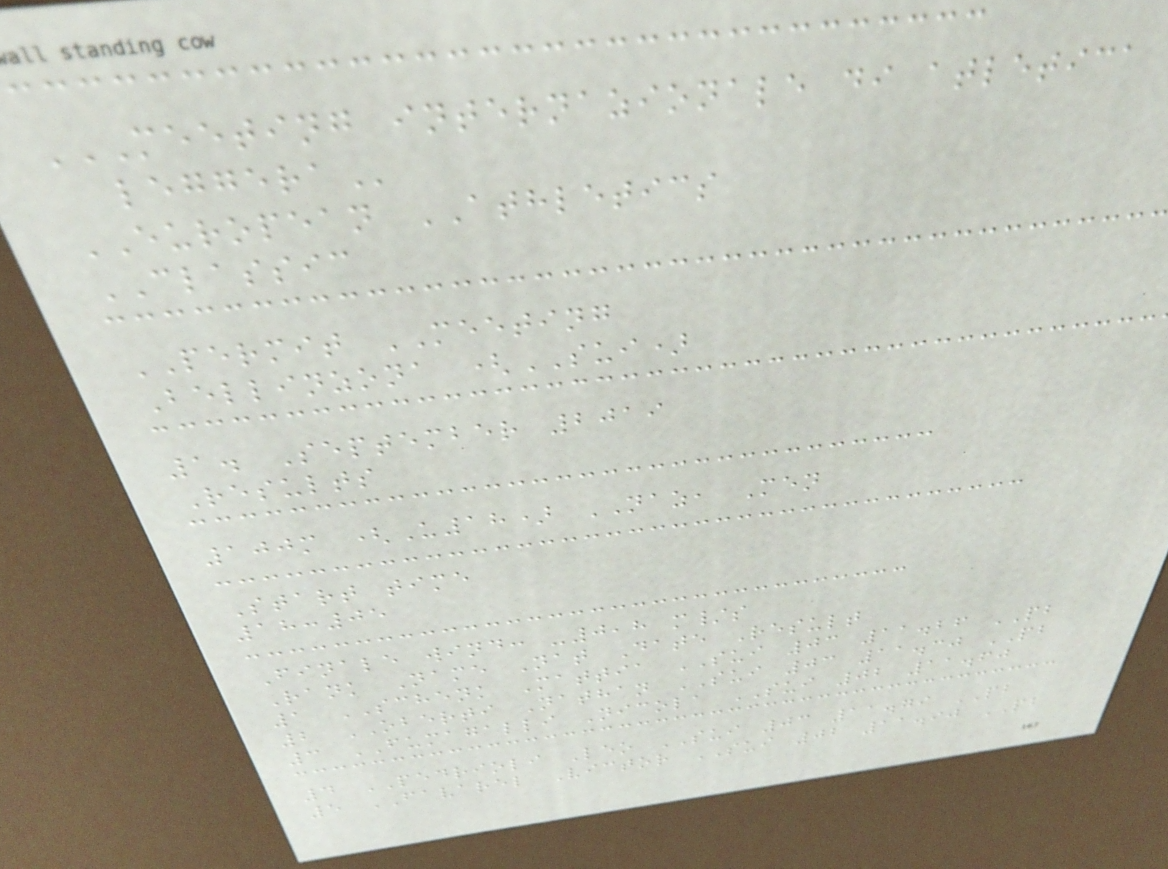MEETING INTERNAZIONALE DI ATLETICA
LEGGERA
EUROPEAN ATHLETICS
CLASSIC
PERMIT MEETING
Bellinzona (SUI)
1. September 2019
Results
100m (U18) NAZ, Men
Start time
18:05
Finale wind: -0,8 m/s
Rank Name Nat Date Result
1 SCHENK Mattia SUI 03 11.26 PB
2 OBERTI Nathan SUI 03 11.30 PB
3 FUMAGALLI Nicola SUI 02 11.60
4 PEDRIOLI Leo SUI 03 11.79 PB
5 FAVAREL Victor SUI 02 11.90 PB
